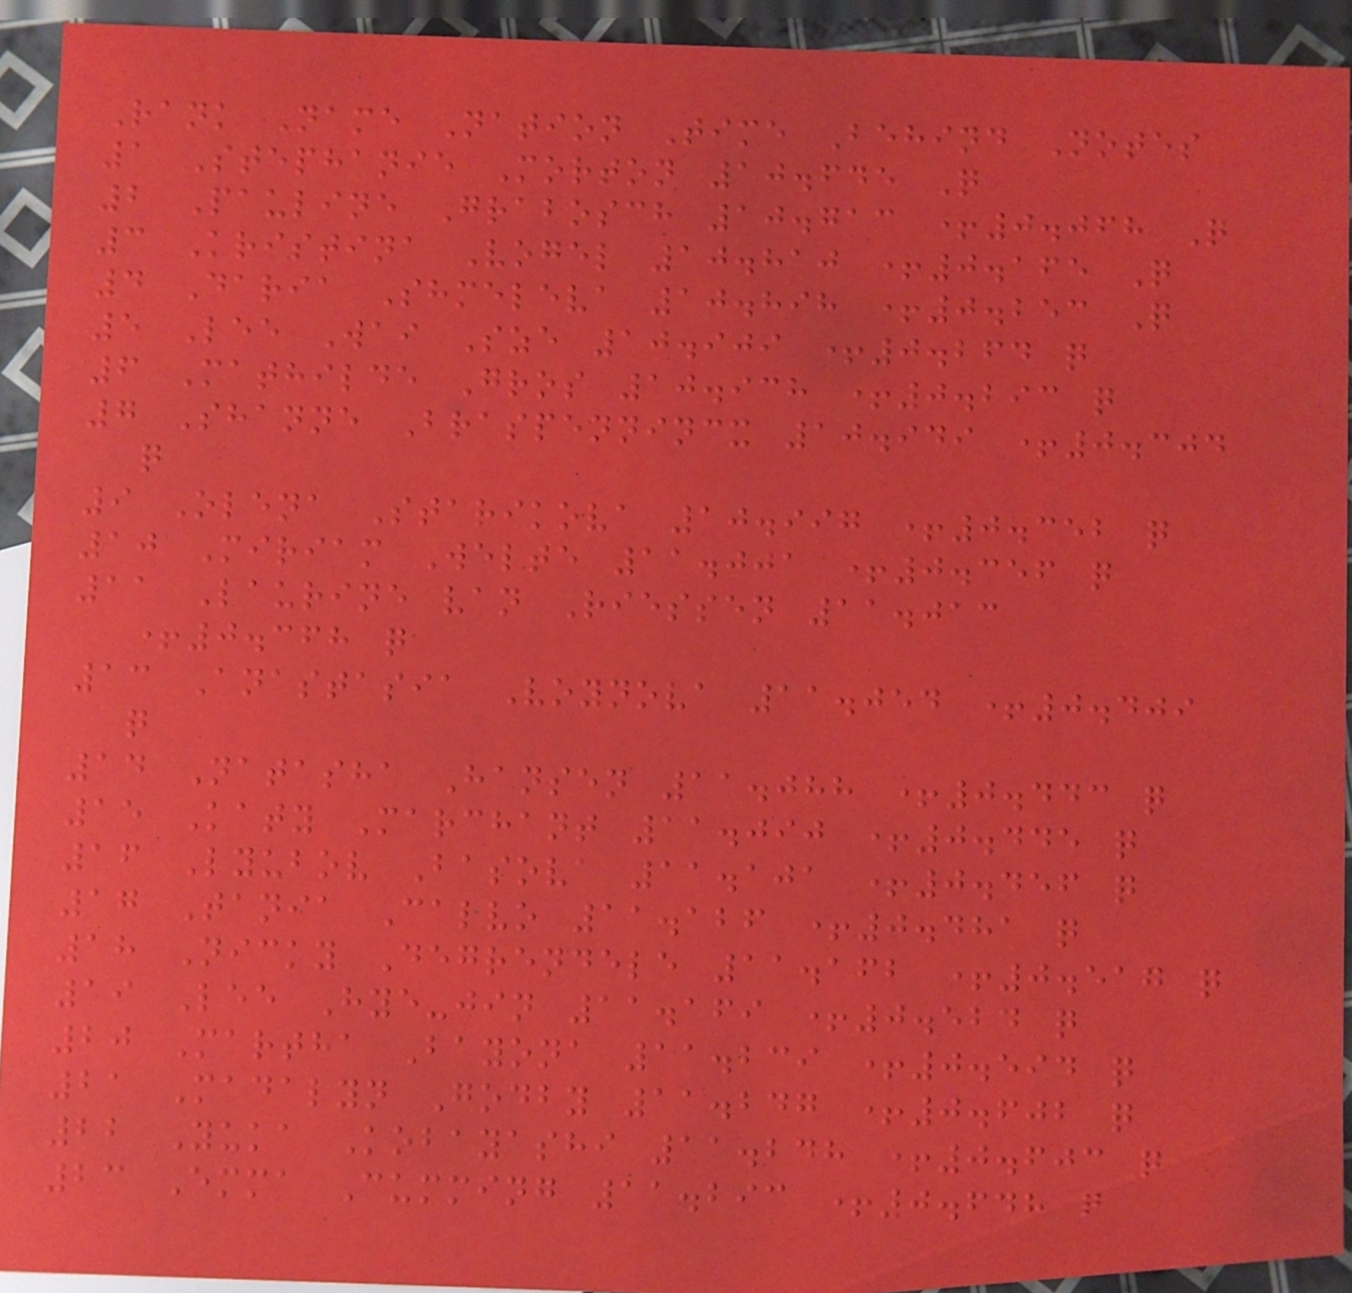Rank Name Nation Time Behind Notes
1 Stephanie Morton 10.645 Q
2 Pauline Grabosch 10.713 +0.068 Q
3 Kristina Vogel 10.810 +0.165 Q
4 Daria Shmeleva 10.898 +0.253 Q
5 Lee Wai Sze 10.909 +0.264 q
6 Mathilde Gros 10.938 +0.293 q
7 Shanne Braspennincx 10.949 +0.304
q
9 Olena Starikova 10.997 +0.352 q
10 Miriam Welte 11.001 +0.356 q
11 Laurine van Riessen 11.013
+0.368 q
13 Anastasia Voynova 11.054 +0.409
q
14 Natasha Hansen 11.088 +0.443 q
15 Katy Marchant 11.090 +0.445 q
16 Lyubov Basova 11.101 +0.456 q
17 Tania Calvo 11.126 +0.481 q
18 Nicky Degrendele 11.162 +0.517 q
19 Lee Hye-jin 11.169 +0.524 q
20 Martha Bayona 11.239 +0.594 q
21 Madalyn Godby 11.247 +0.602 q
22 Yuka Kobayashi 11.248 +0.603 q
23 Emma Cumming 11.293 +0.648 q
